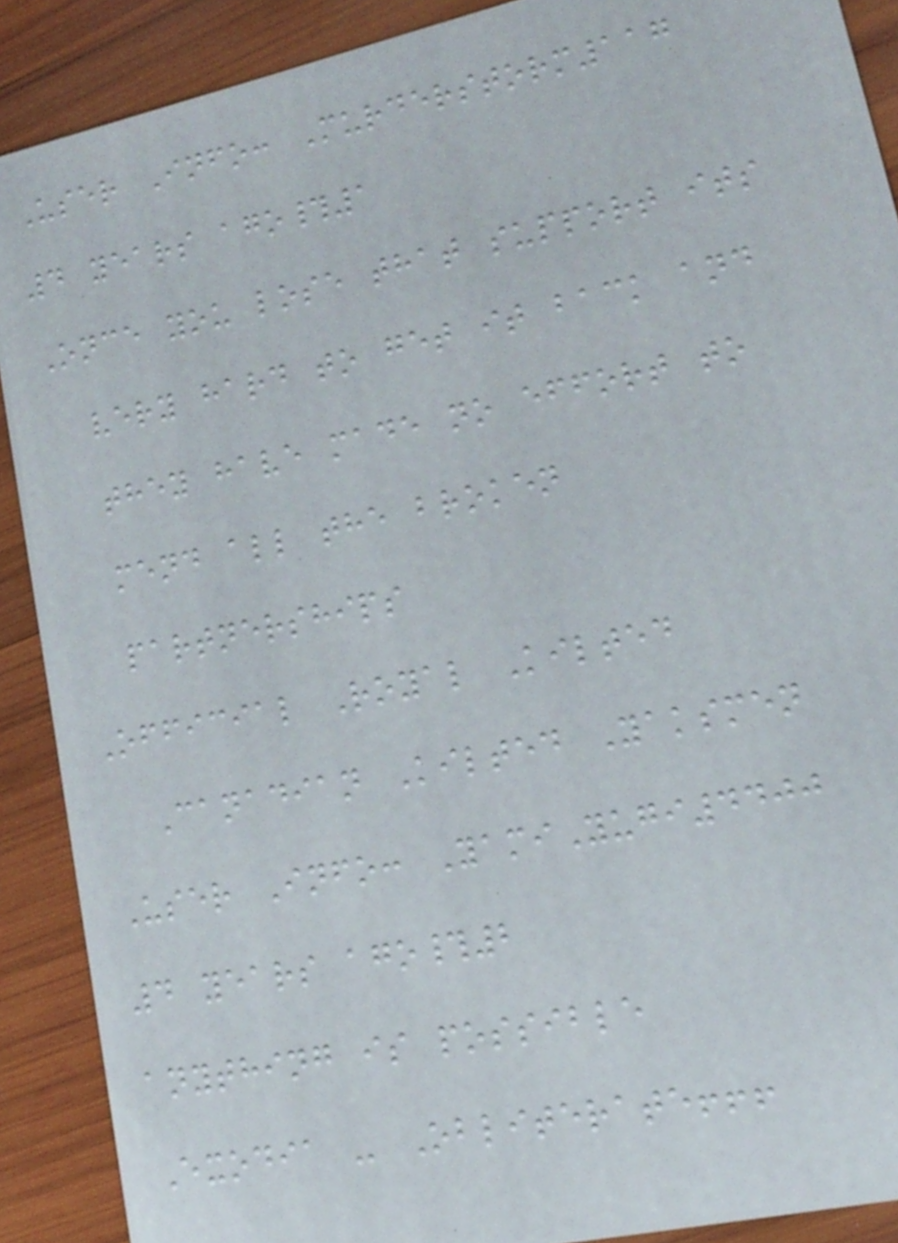User Info: Murderstorm117
4 years ago#1
Once you lose that support its
very hard to get it back and
they have made no effort to
mend all the broken
partnerships
Official Royal Kilted
Canadian Kilted Yaksmen
User Info: YamiYugi4400
4 years ago#2
anything is possible
Exodia - Obliterate!!!
